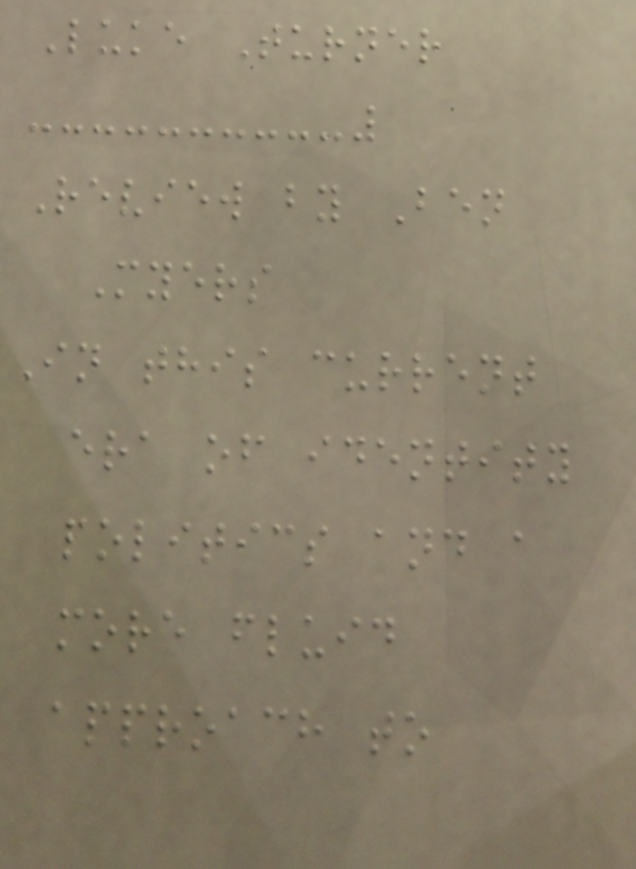Luke Turner
Review by Ben
Myers
In this current
era of identity
politics and a
more fluid
approach to
